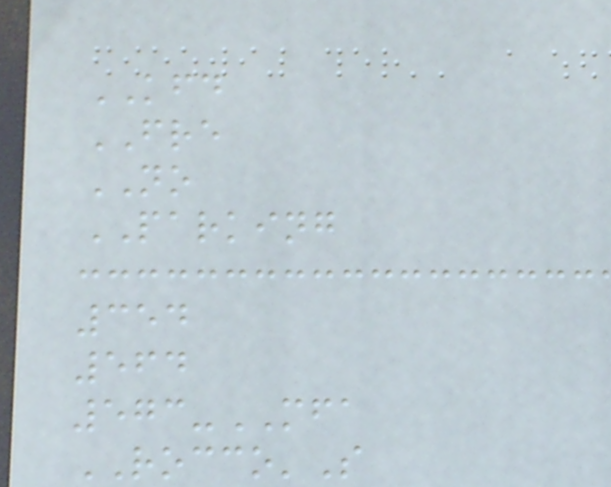KFD
FRE
NO
PARKING
354
564
573-MFA
ROCCO'S
